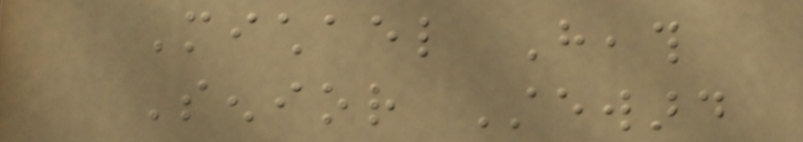Michael Heath
Senior Steward
